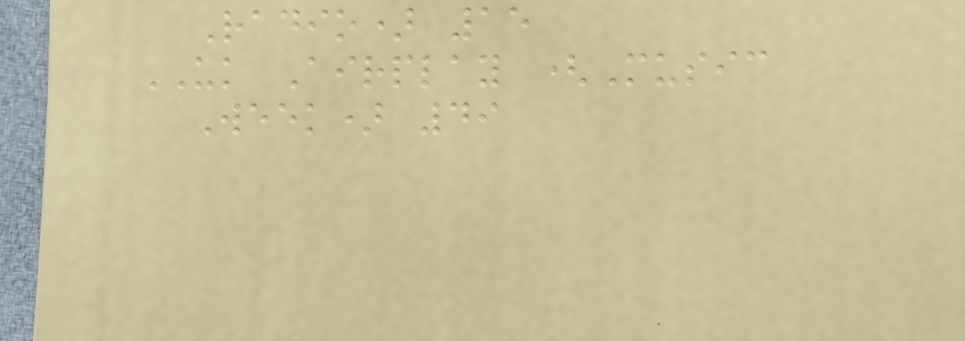Radio) 15
UK Airplay (Music
Week) 49
